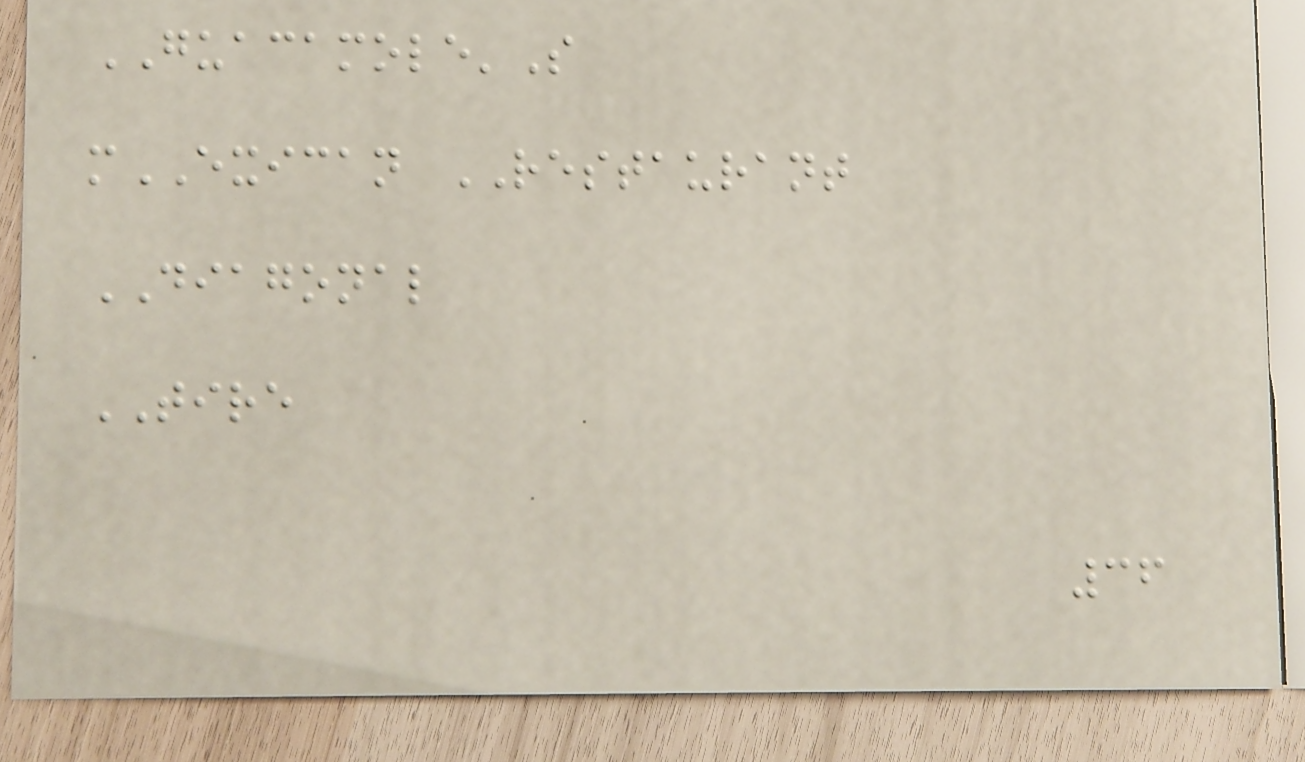GUACAMOLE'S
mEXICAN RESTAURANT
DIAGONAL
TIRE
36
